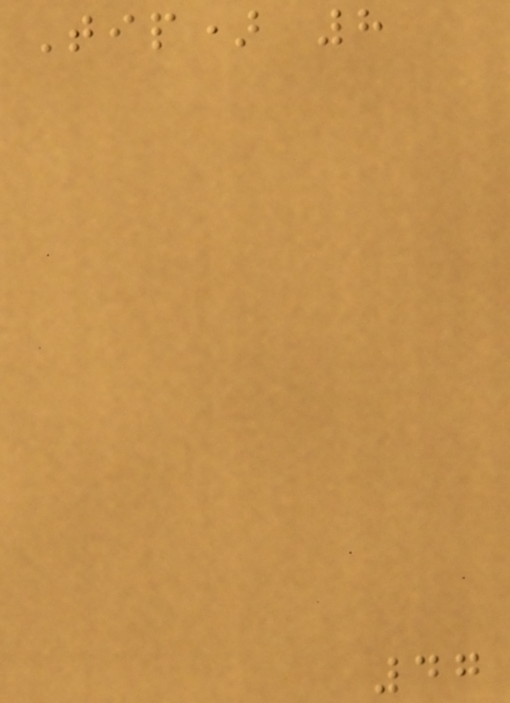Tip) 8
47
